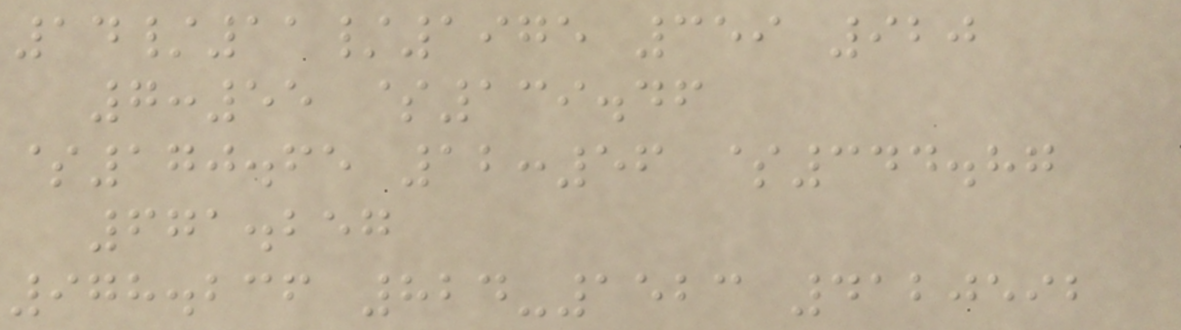14/11/1975 359 920
7:55 $139.46
$170.65 12:56 $344.87
671.257
978.236 824-1523 4120592
